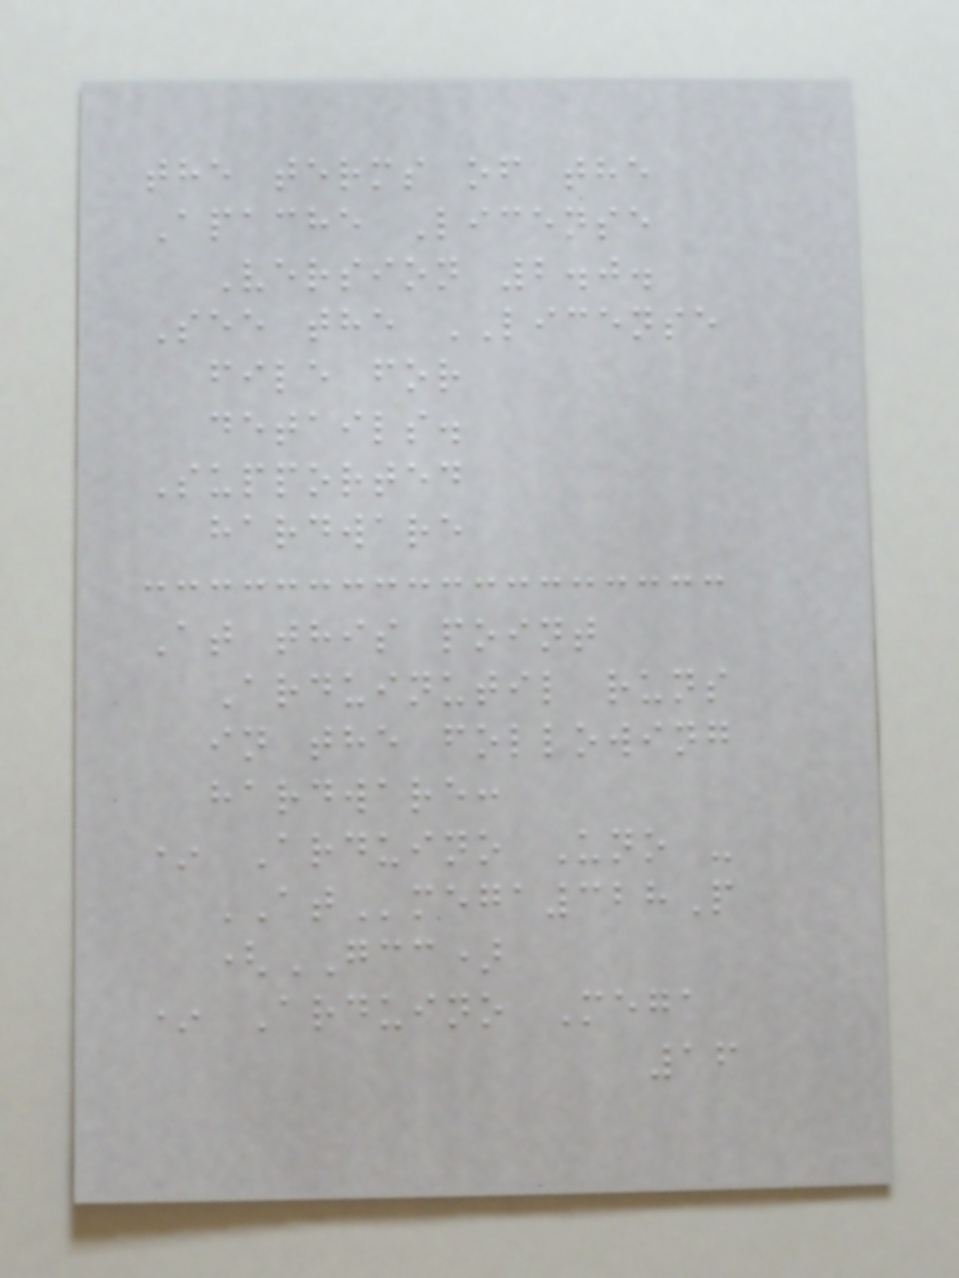the terms of the
Apache License
Version 2.0.
See the LICENSE
file for
details.
Supported
hardware
At this point
Arduinutil runs
in the following
hardware:
* Arduino Uno -
ATmega328P
(GCC)
* Arduino Mega
16
